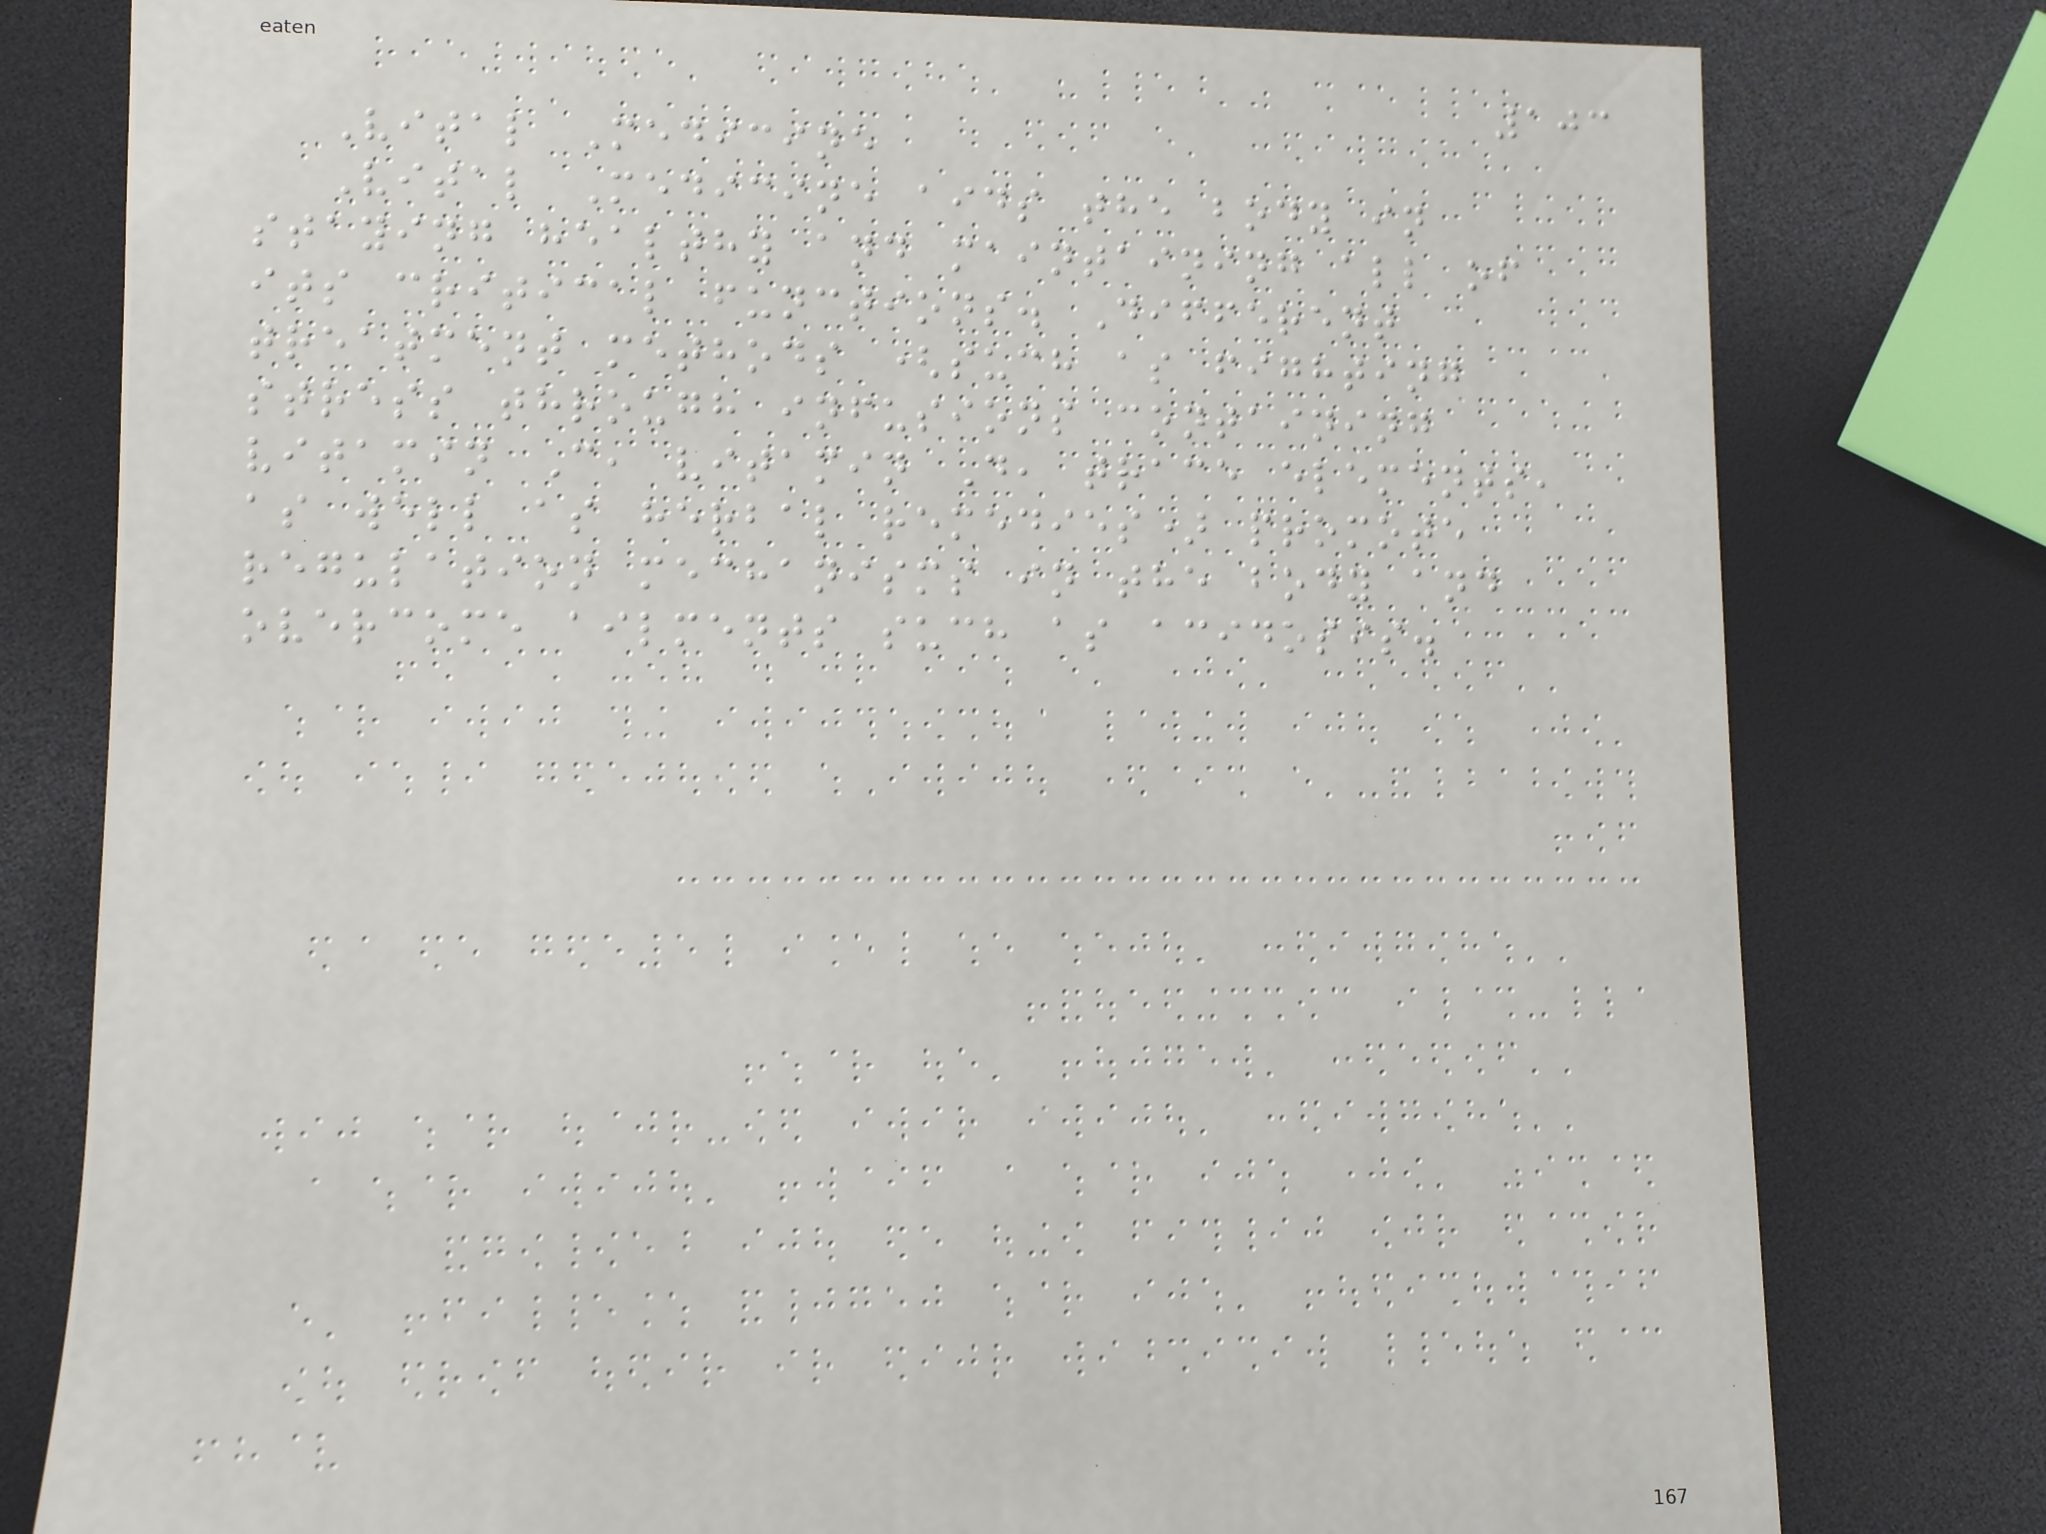103
Vital Medicine
Vital Medicine aids the body in
staying healthy and maintaining all of
its critical functions. Different
treatment methods (such as fighting
stress through infusions containing
vitamin C, vitamin D, trace elements,
as well as herbal remedies) promote
regulation mechanisms in the body and
overcome ailments such as acidosis.
